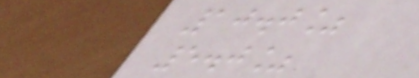10.0%
5.0%
